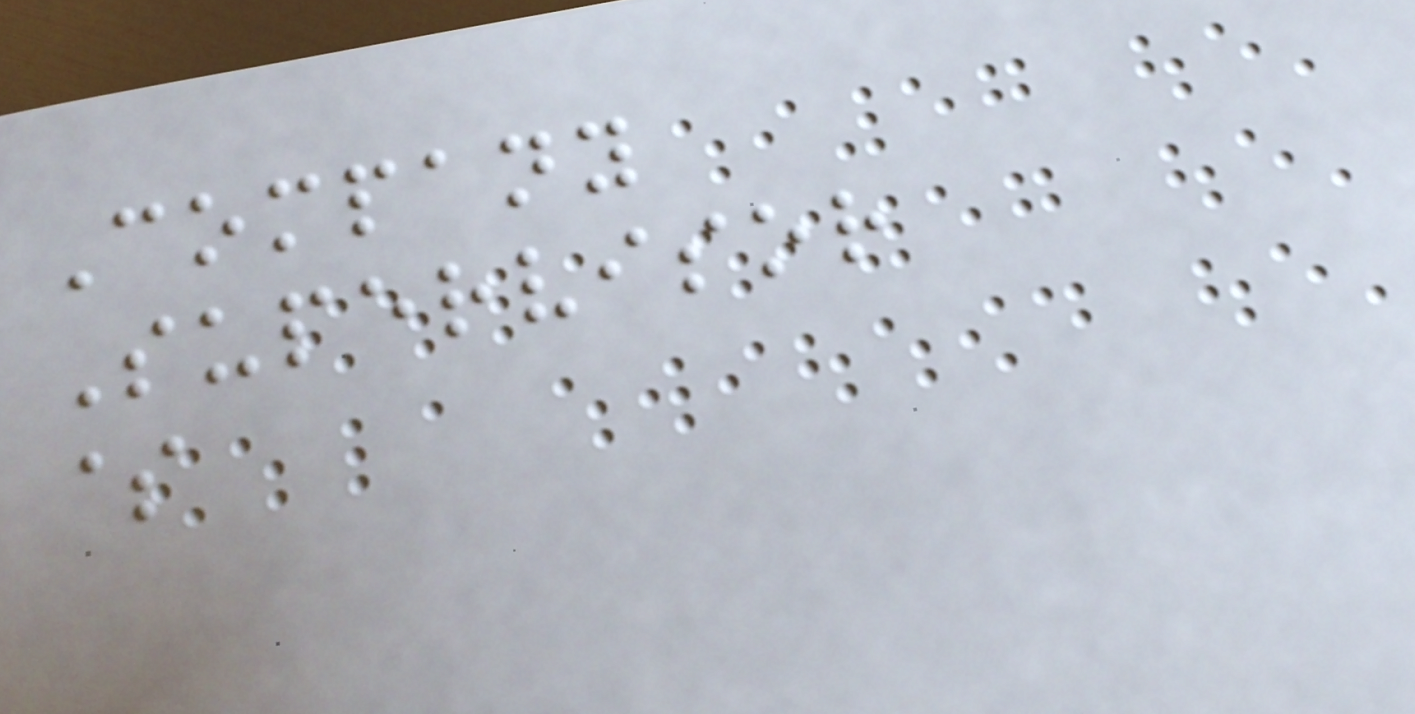Company
Supervisor
$
